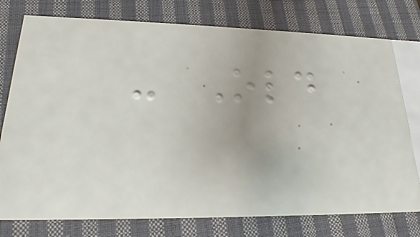- Old
